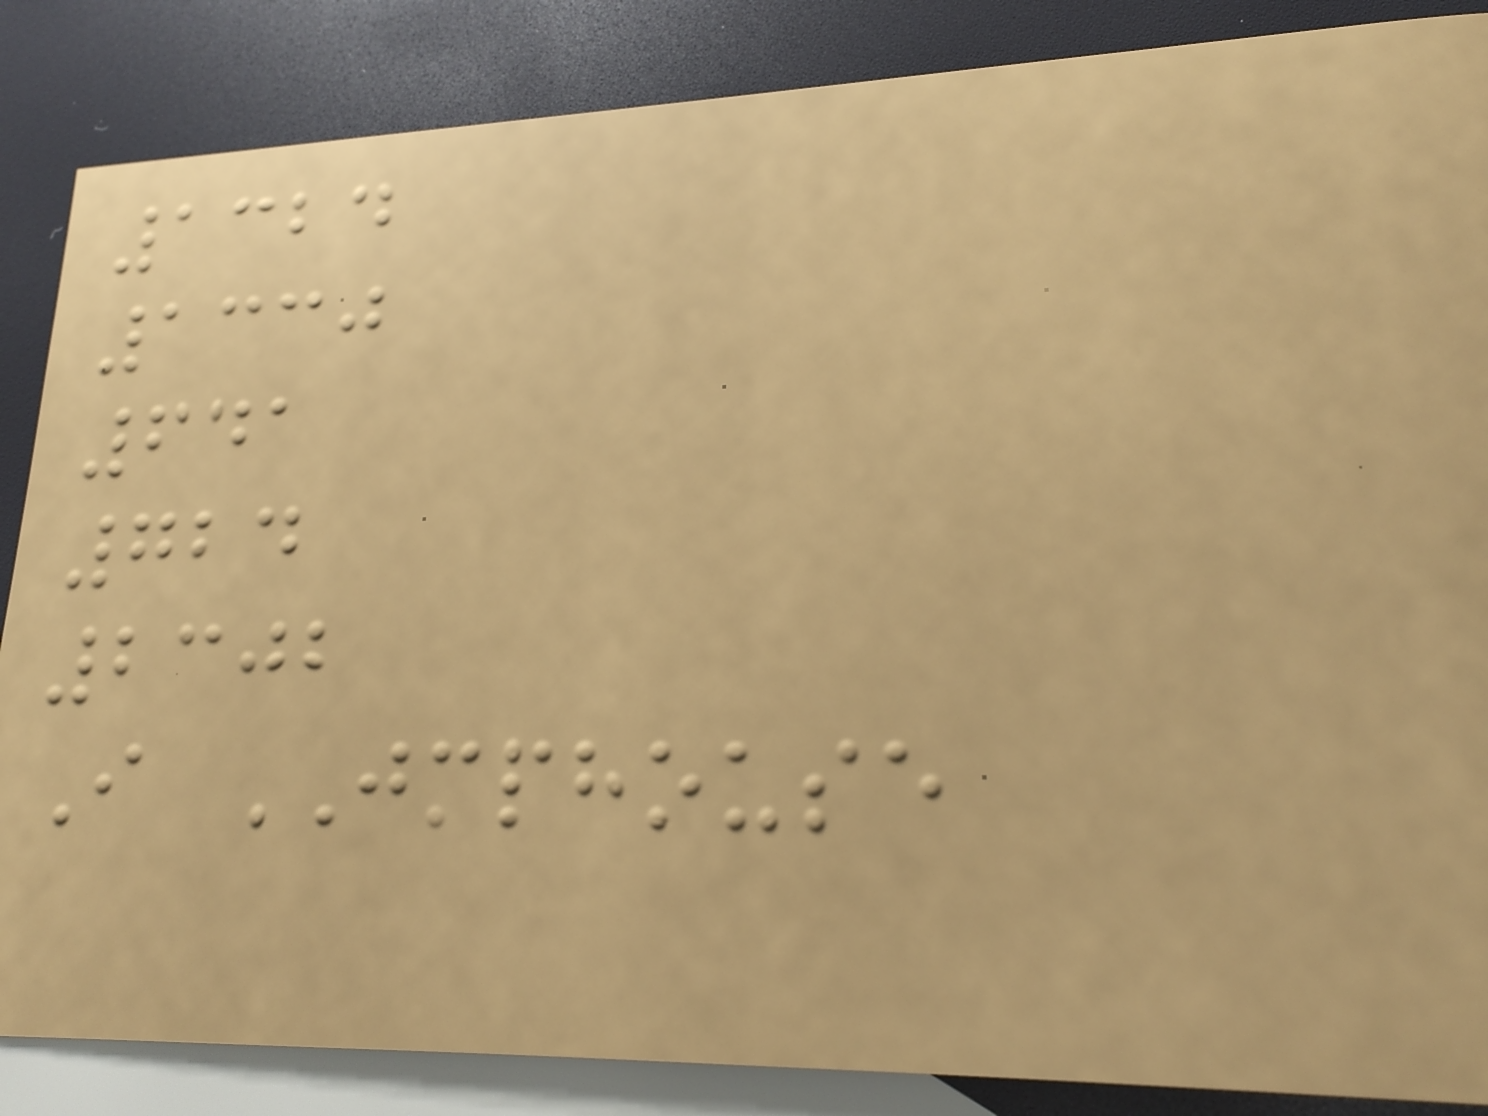1324
1330
641
724
2302
I JMPHOUSE
